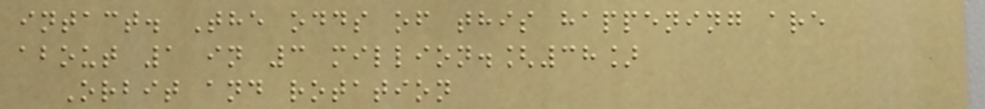intact. The odds of this happening are
about 1 in 3 million.[38]
Orbit and rotation
